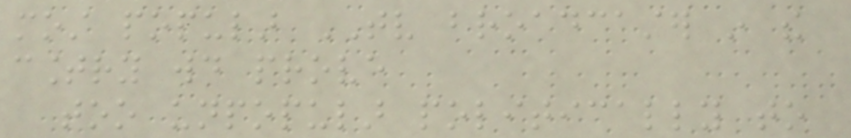most popular TV broadcaster in the
country would prove
too unpopular politically to
